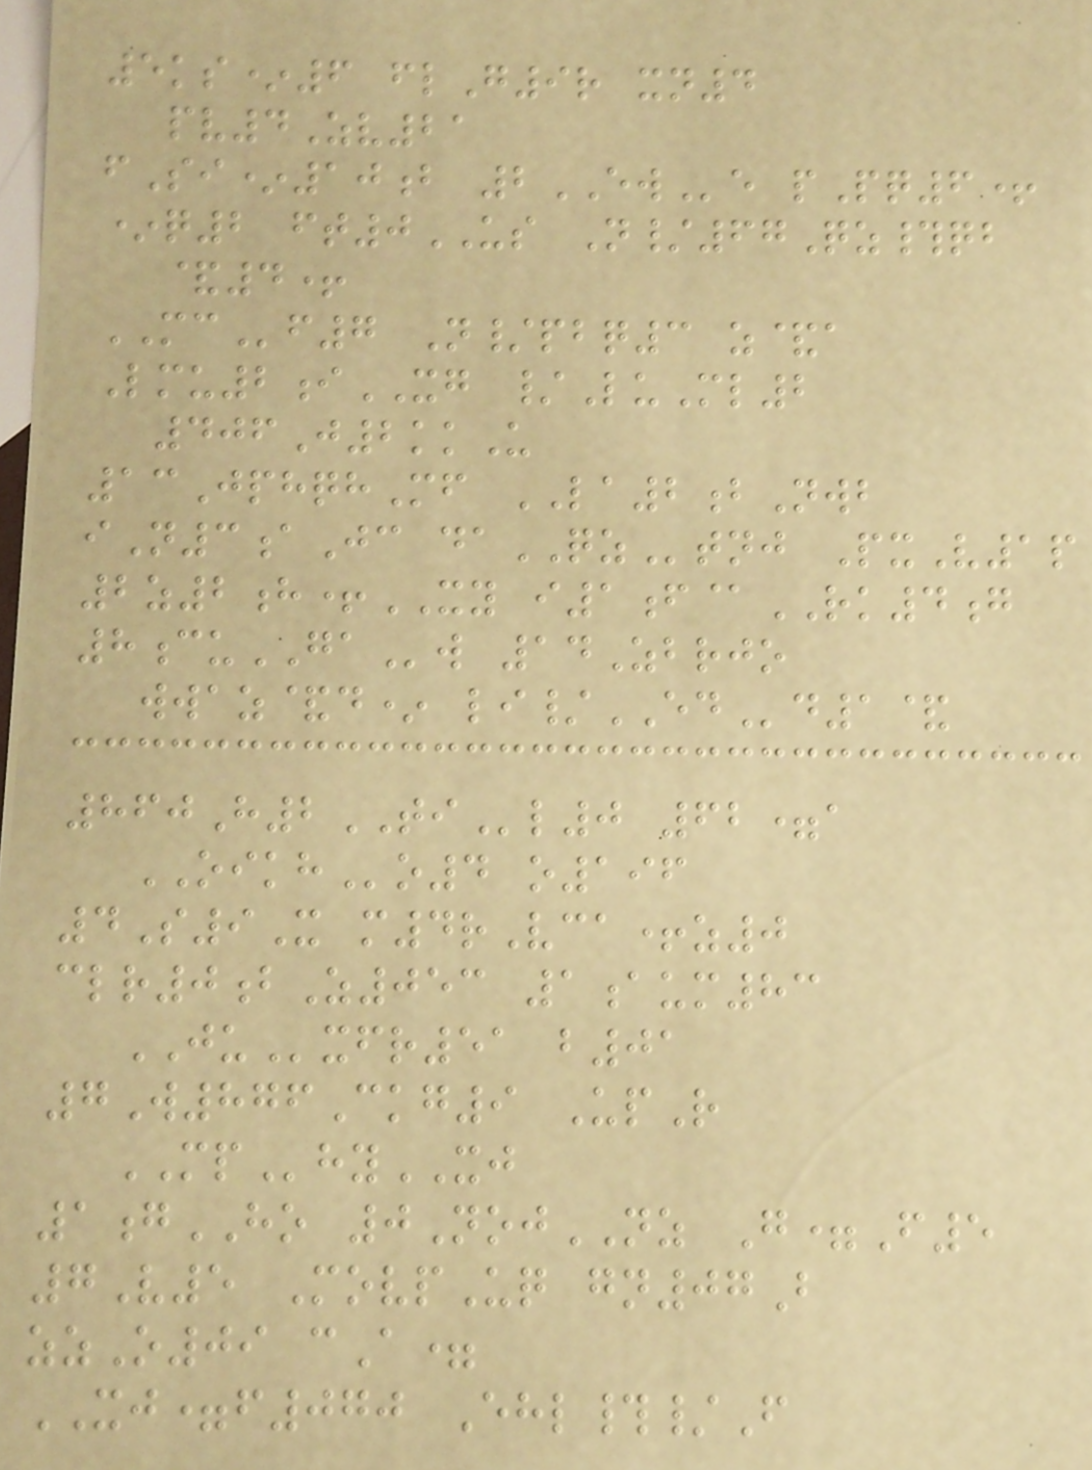5ks*6 flG9r xn4
pv4Zv21
fSi*10b 2EWe pPq6+
*q2 ft0US N/67Qz#qb
&4+
MCf7 N/pbq3 z&a
Lmu2iXG /LuMl2
406J2kkU
13JphqhMf LA2bNwb
iN3aJc daQZtnj PxV1p
2z2h+XY i1f@RK4g
8cuGAw 14Zbrjo
wwaz&d* li/EDd1&
860H2TIl0 62=a
OIKHo4 o196
4S9X m4rVca+z0
clr0bZ053 1aum83
JUxfr51 b01
7W876Ckg9 UpR
MPhyXJ
1gHO 0NojNZ G=F5
7V5 MovpUq gn07B
zzO09 cA=
XJ=f070 Ehl#/F
